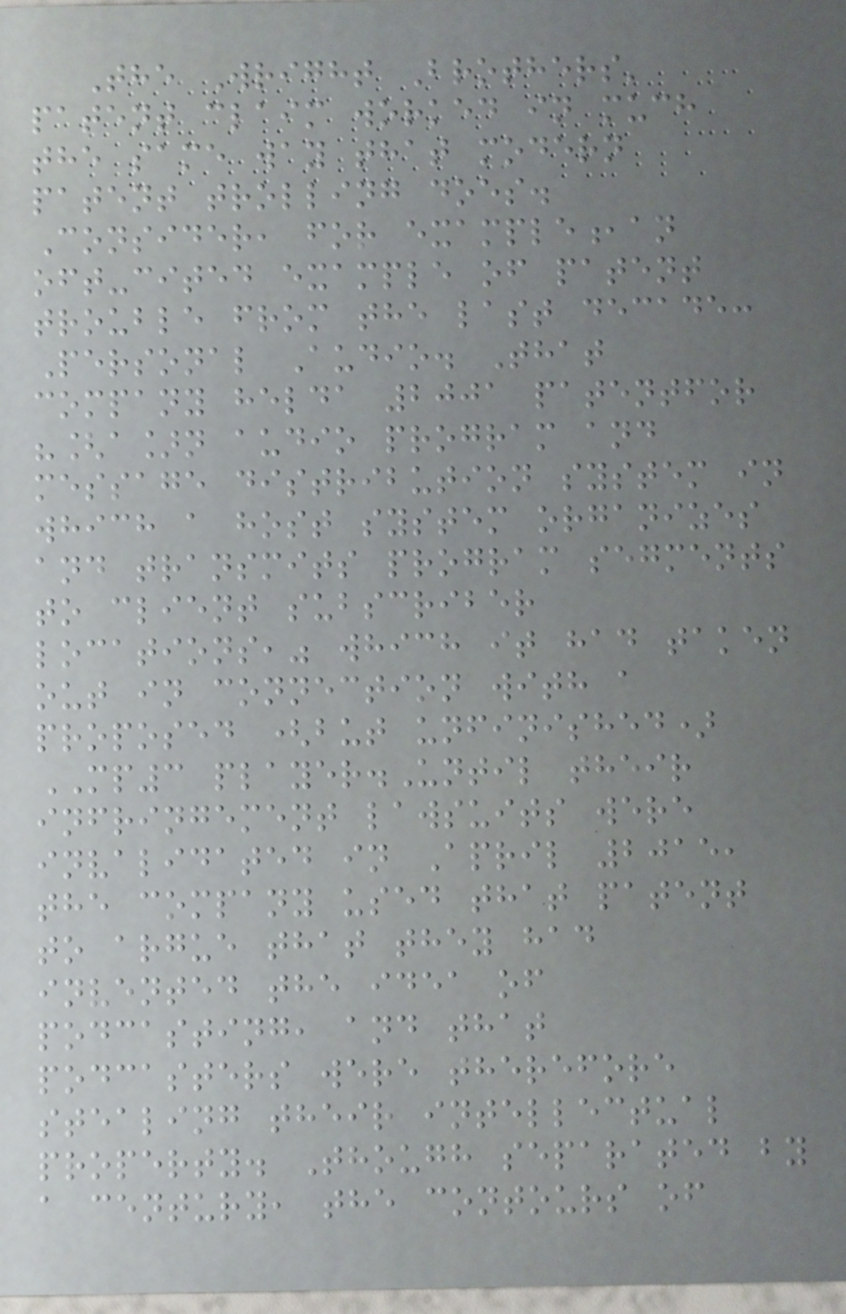The Wright Brothers'
patent claim worked in much
the same way that modern
patent trolling does.
Consider, for example,an
oft-cited example of patent
trouble from the last decade:
Personal Audio. That
company helda 2001 patentfor
"[a]n audio program and
message distribution system in
which a host system organizes
and transmits program segments
to client subscriber
locations," which it had taken
out in connection with a
proposed (but unfinished)
MP3 player.Until their
infringement lawsuits were
invalidated in April 2015,
the company used that patent
to argue that they had
invented the idea of
podcasting, and that
podcasters were therefore
stealing their intellectual
property. Though separated by
a century, the contours of
